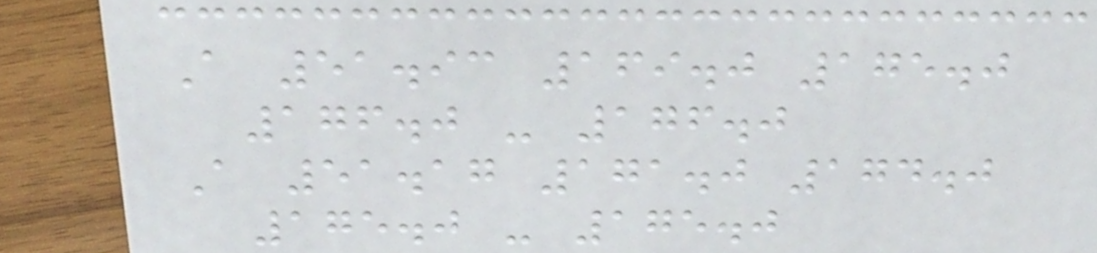A 51.93 169.0 175.0
176.0 - 176.0
A 51.17 171.0 174.0
175.0 - 175.0
